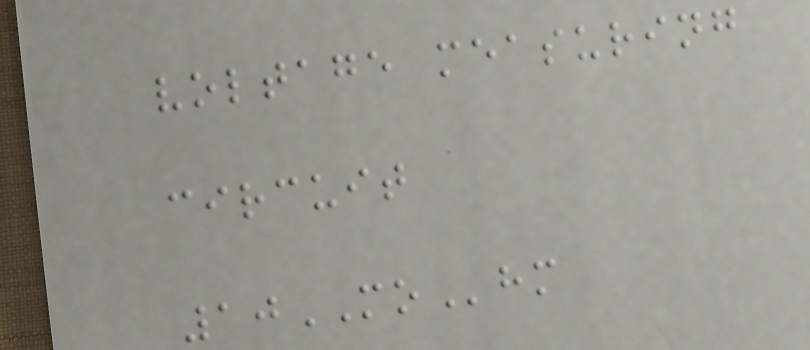voltage measuring
circuit
10MOhm
